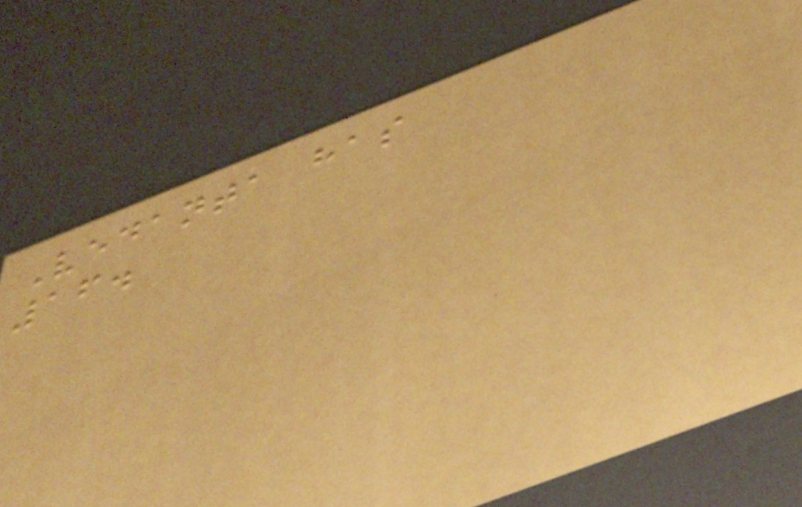Vedanta has
16.
